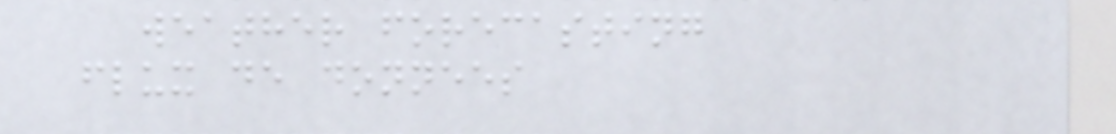weather forecasting
flux de donnees
